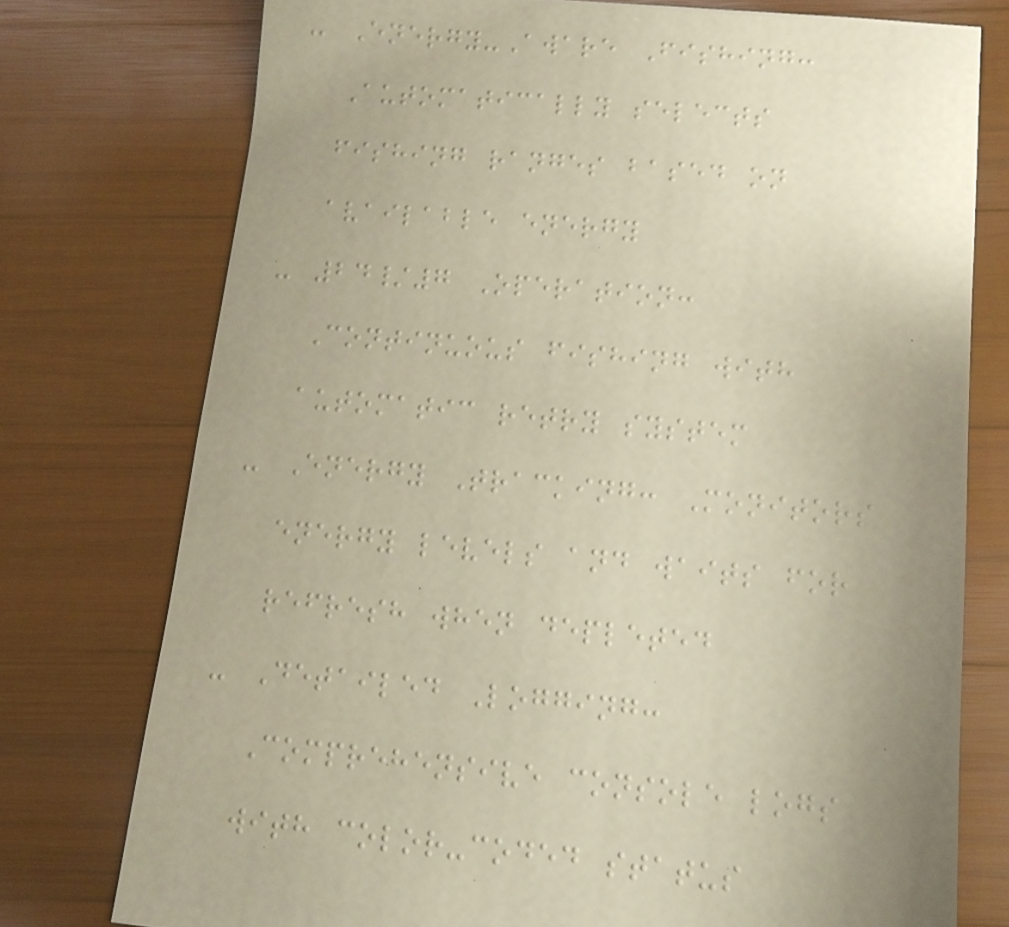- Energy-Aware Fishing:
Automatically selects
fishing ranges based on
available energy
- 24/7 Operation:
Continuous fishing with
automatic retry system
- Energy Tracking: Monitors
energy levels and waits for
refresh when depleted
- Detailed Logging:
Comprehensive console logs
with color-coded status
